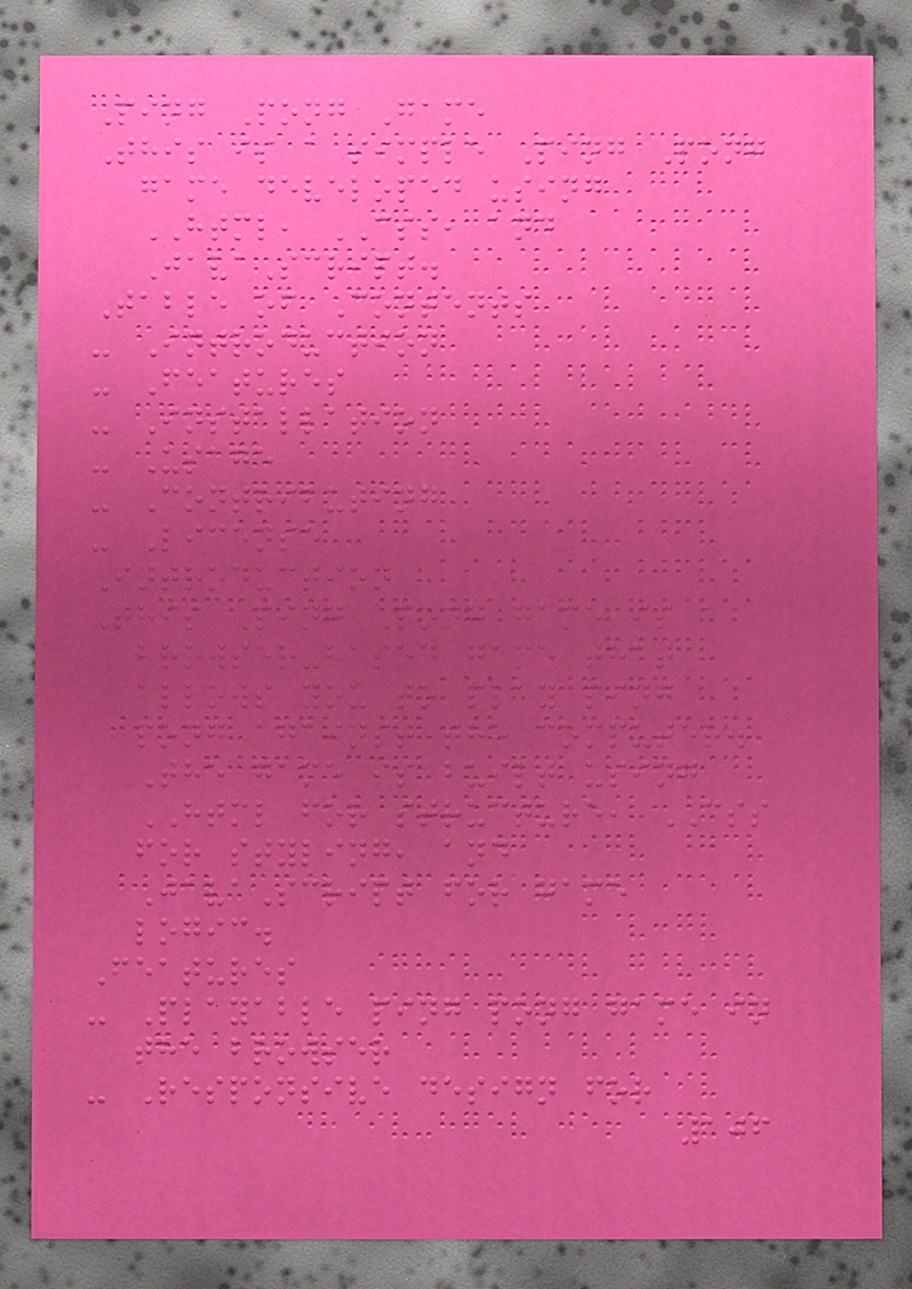Ping Pong Game
This is a simple Ping Pong
game developed using
HTML, CSS, and
JavaScript.
Table of Contents
- Introduction
- Features
- Installation
- Usage
- Contributing
- License
Introduction
This Ping Pong game is a
browser-based game that
allows you to play ping
pong against the computer.
The game is built using
HTML for structure, CSS
for styling, and
JavaScript for game
logic.
Features
- Playable ping pong game in
the browser
- Responsive design for
106
